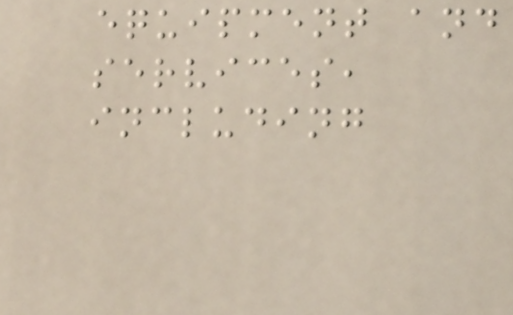equipment and
services,
including
